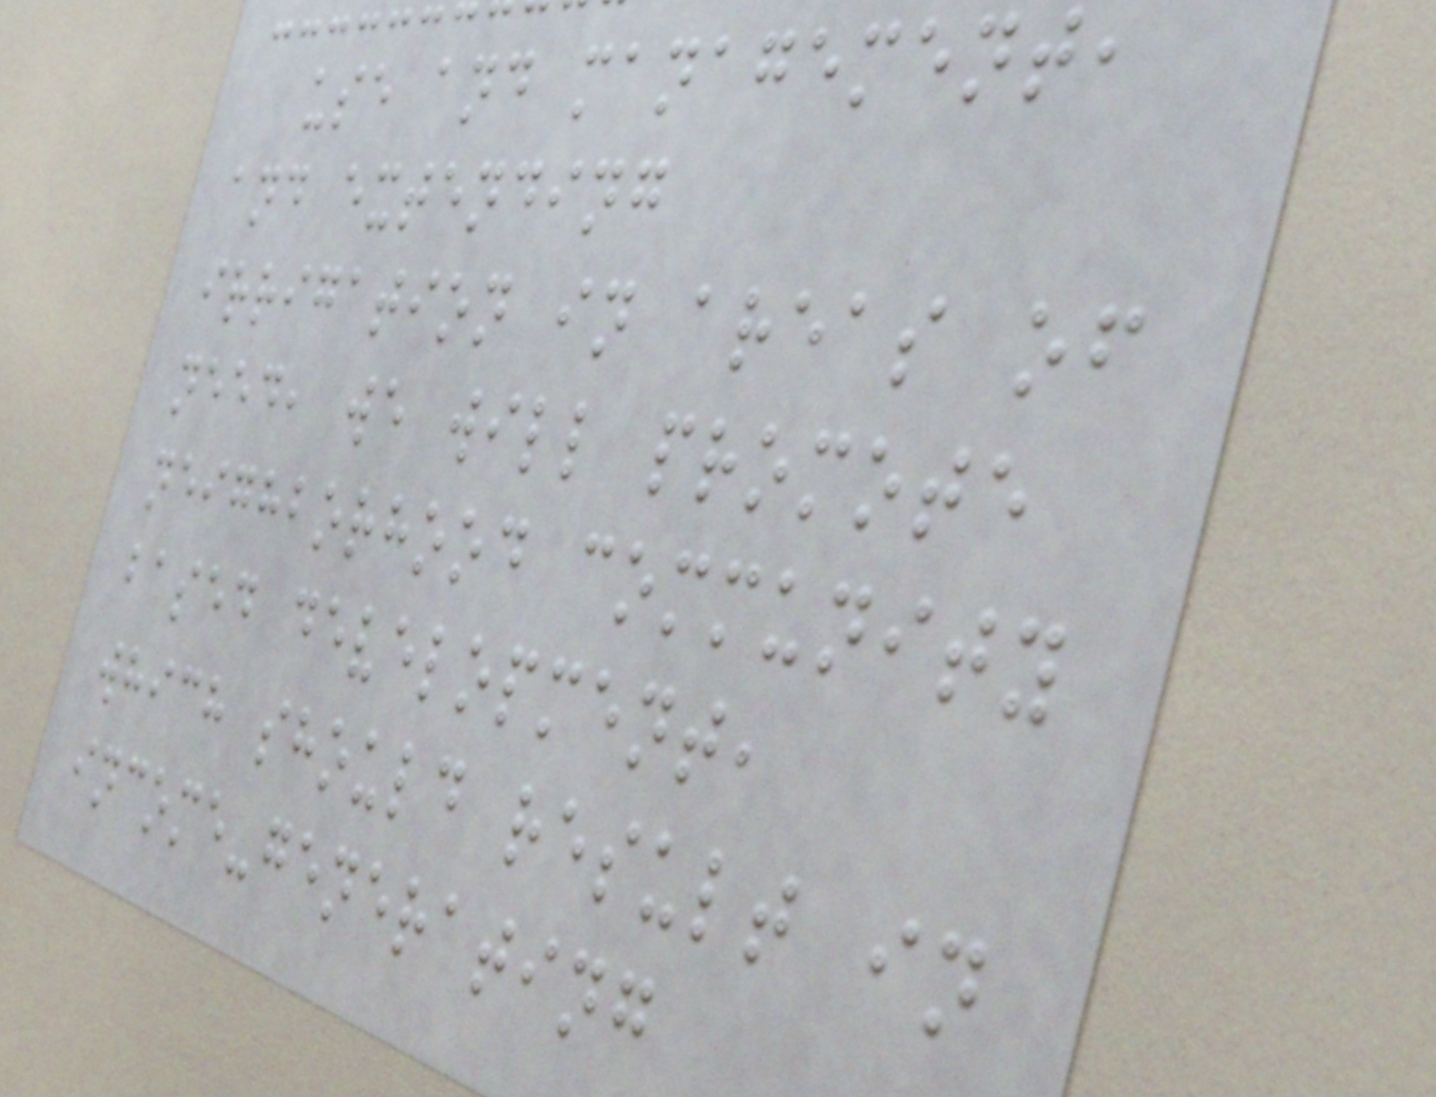use and management,
and extending
irrigation in areas of
need, we will promote
neighborhood community
based development,
which should result in
income-generating
